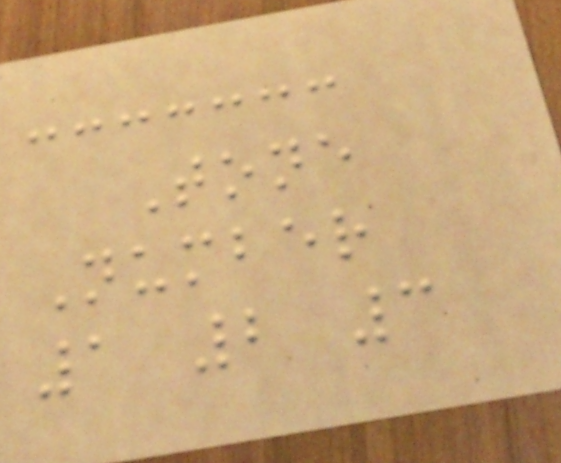Tone
Number
1 2 3
